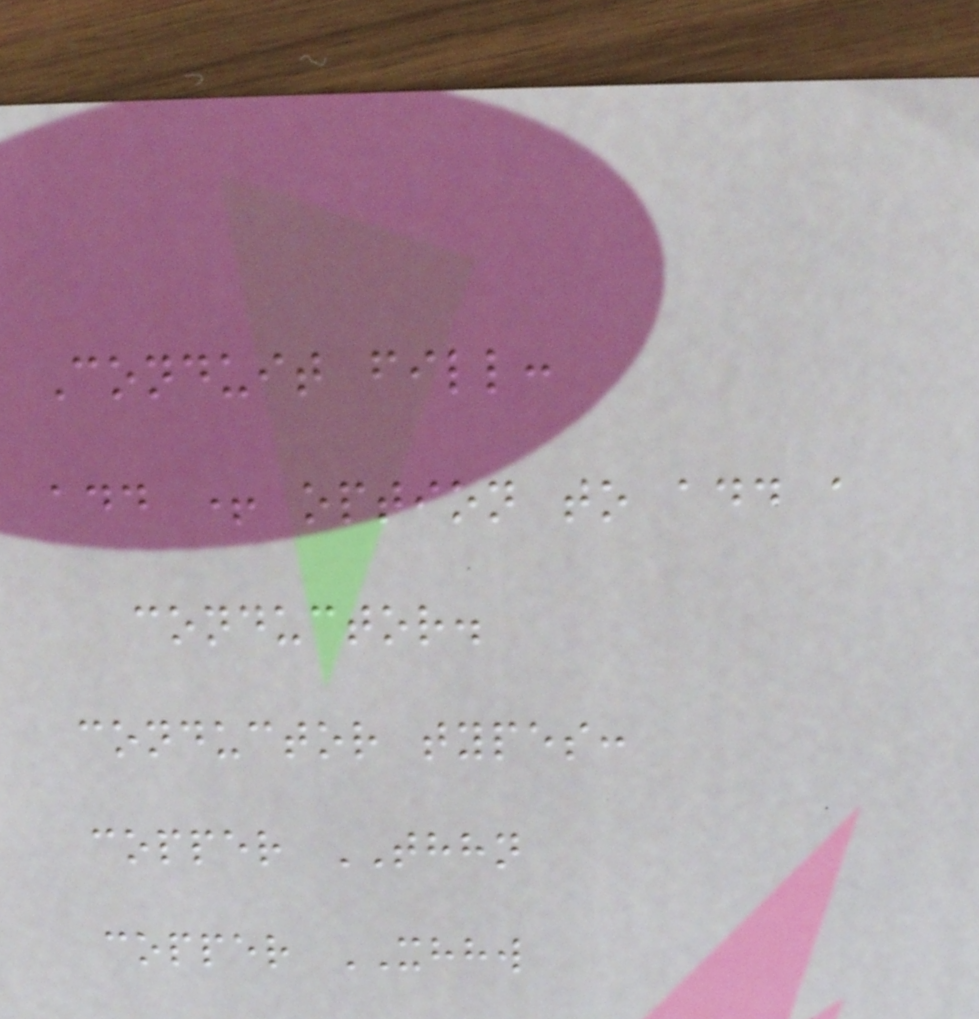Conduit fill:
add + option to add a
conductor.
conductor types:
copper THHN
copper XHHW
